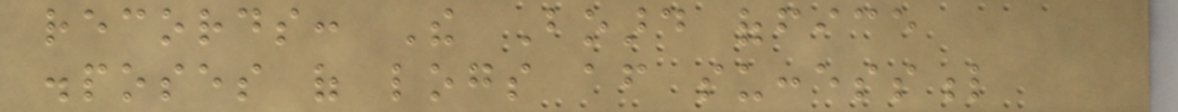records: The Board office
disposes of logs after successful
